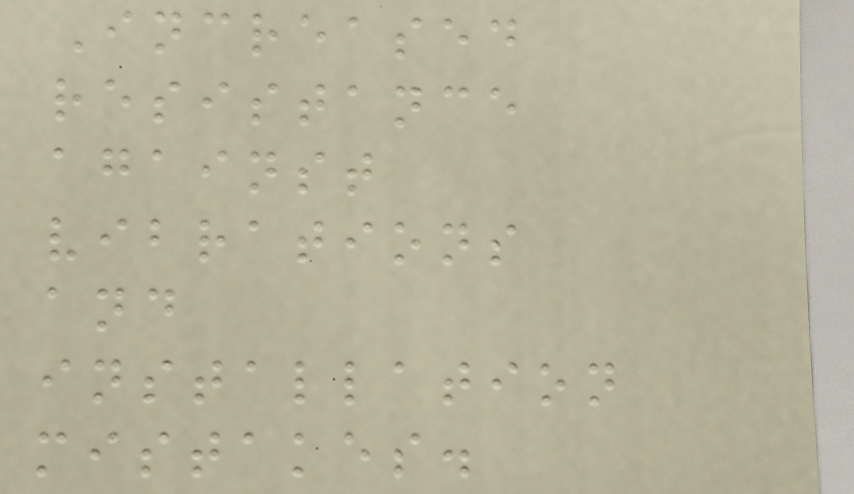Increased
resistance
against
vibrations
and
installation
mistakes.
